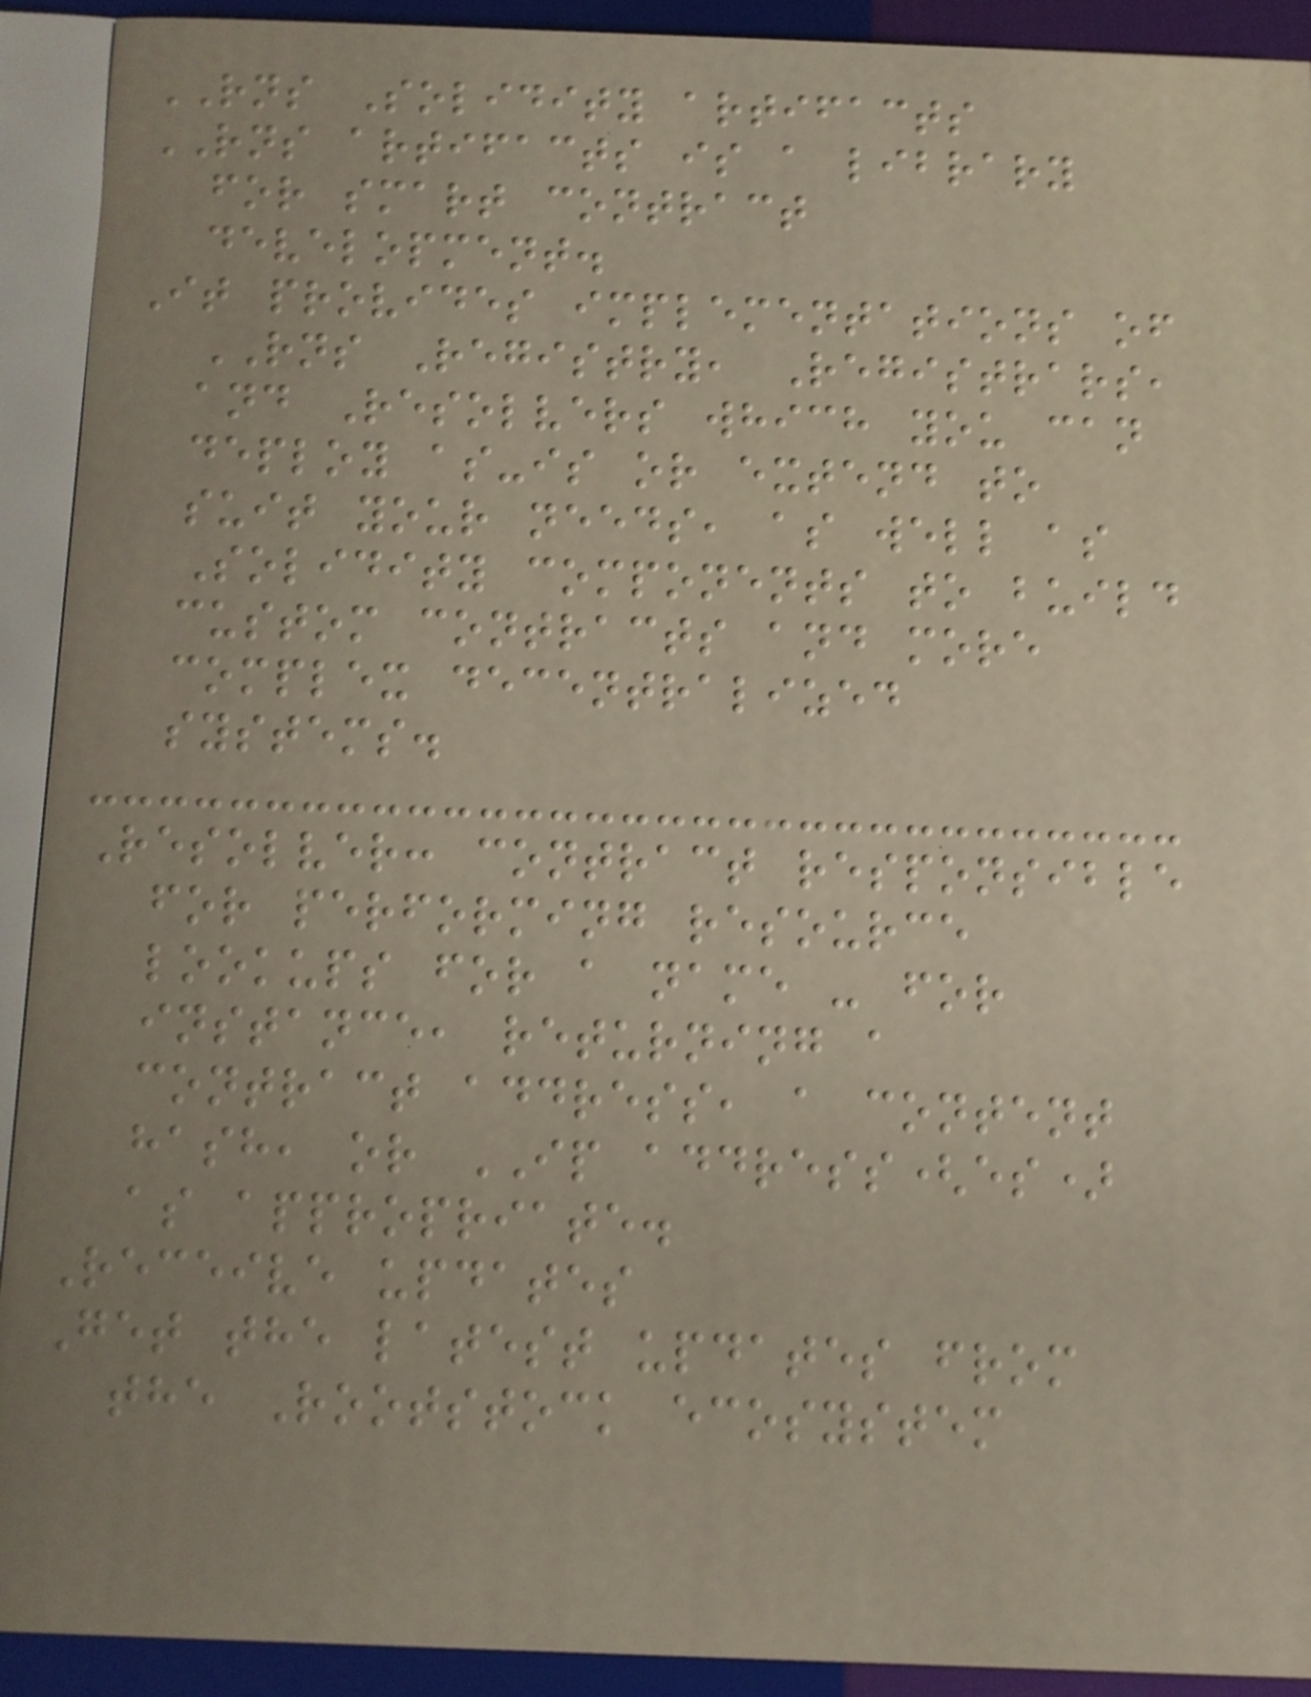RNS Solidity artifacts
RNS artifacts is a library
for smart contract
development.
It provides implementations of
RNS Registry, Registrars,
and Resolvers which you can
deploy as-is or extend to
suit your needs, as well as
Solidity components to build
custom contracts and more
complex decentralized
systems.
Resolver: contract responsible
for performing resource
lookups for a name - for
instance, returning a
contract address, a content
hash, or IP address(es)
as appropriate.
Receive updates
Get the latest updates from
the Rootstock ecosystem
